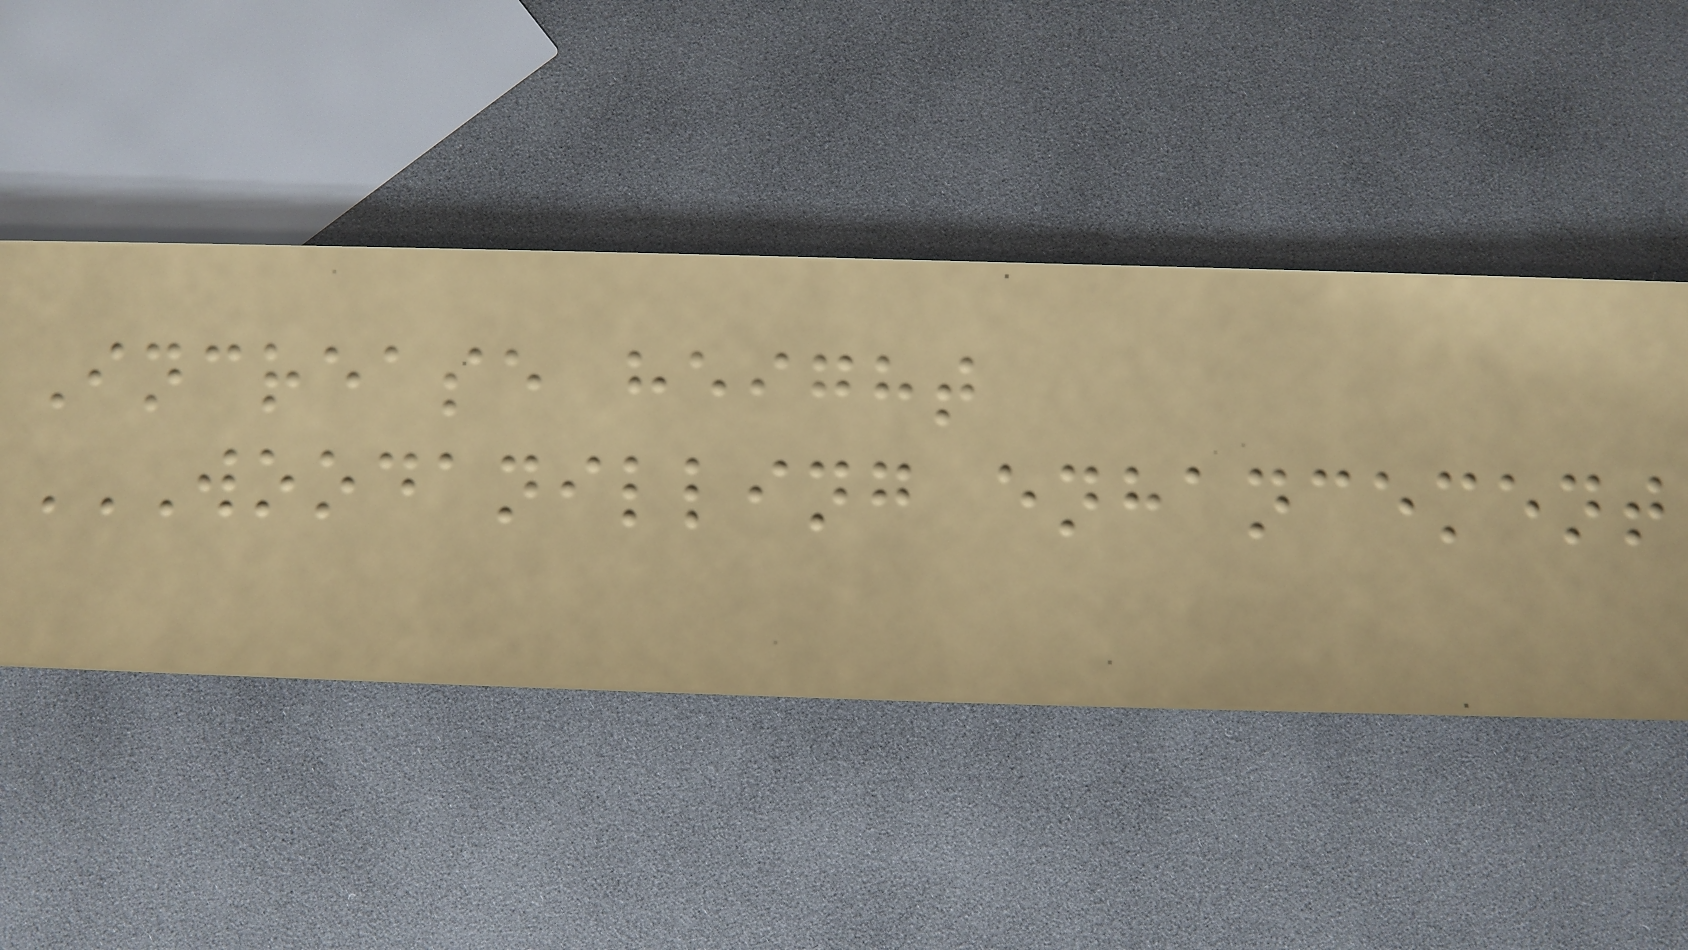Increase height
WOODANILLING ENHANCEMENT
